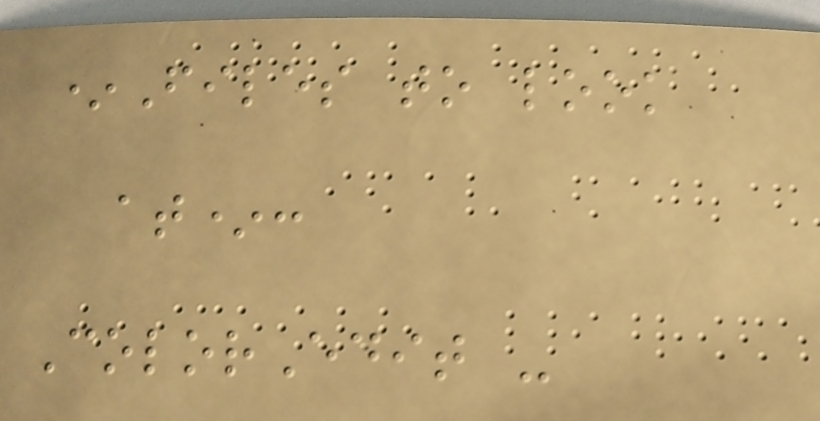*Files to look
at*:
ColorEdit -
